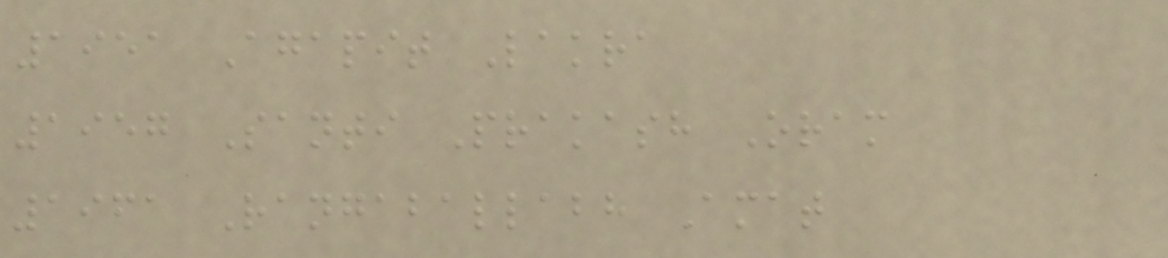1951 Agapit Lakra
1957 Santi Prakash Oram
1961 Rangaballabh Amat
